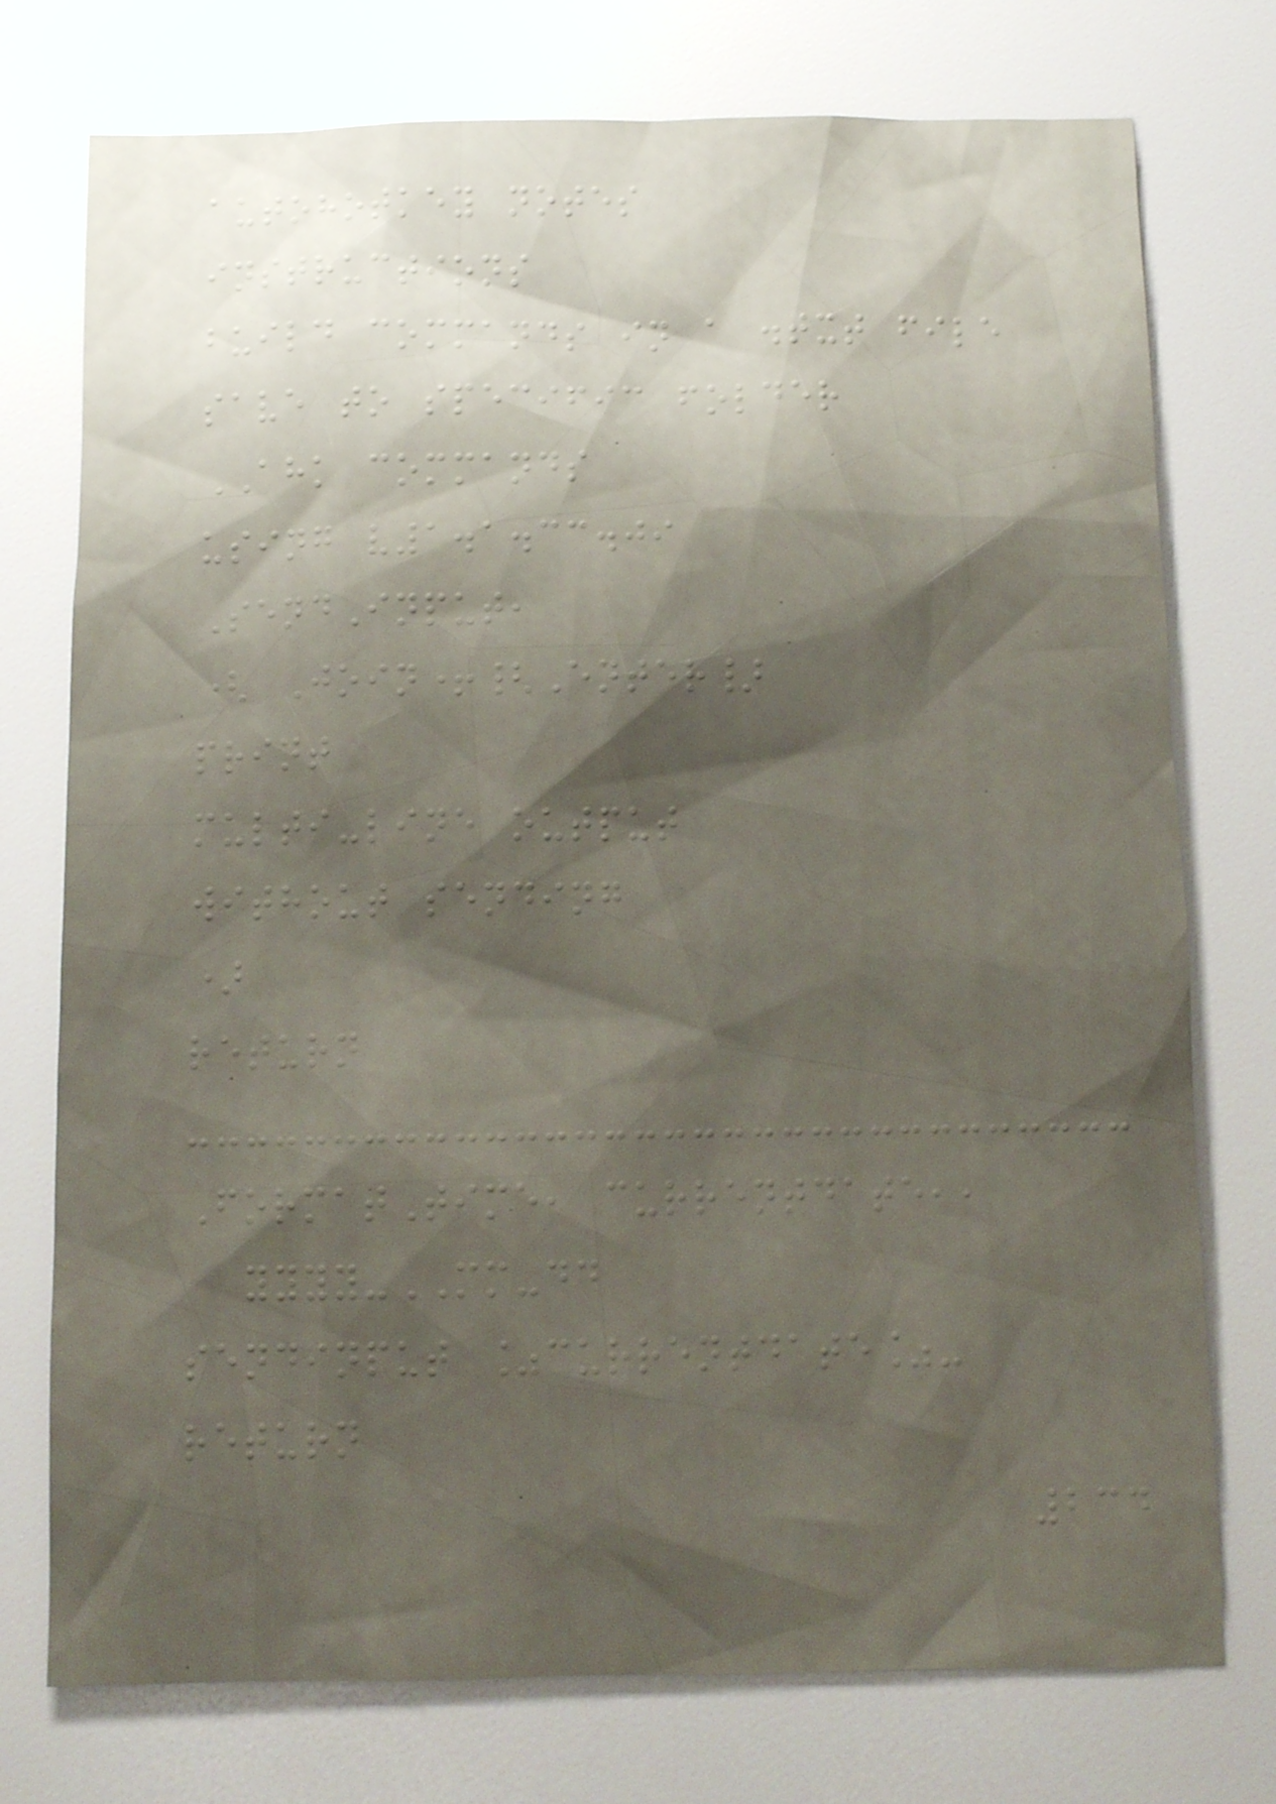autohotkey notes
instructions
build commands in a .txt file
save to specific folder
AHK commands
using v1.1.33.09
SendInput,
( Join+{Enter}
print
multi-line output
without sending
)
return
FormatTime, currentdate,,
yyyy-MM-dd
sendinput %currentdate%-
return
234
